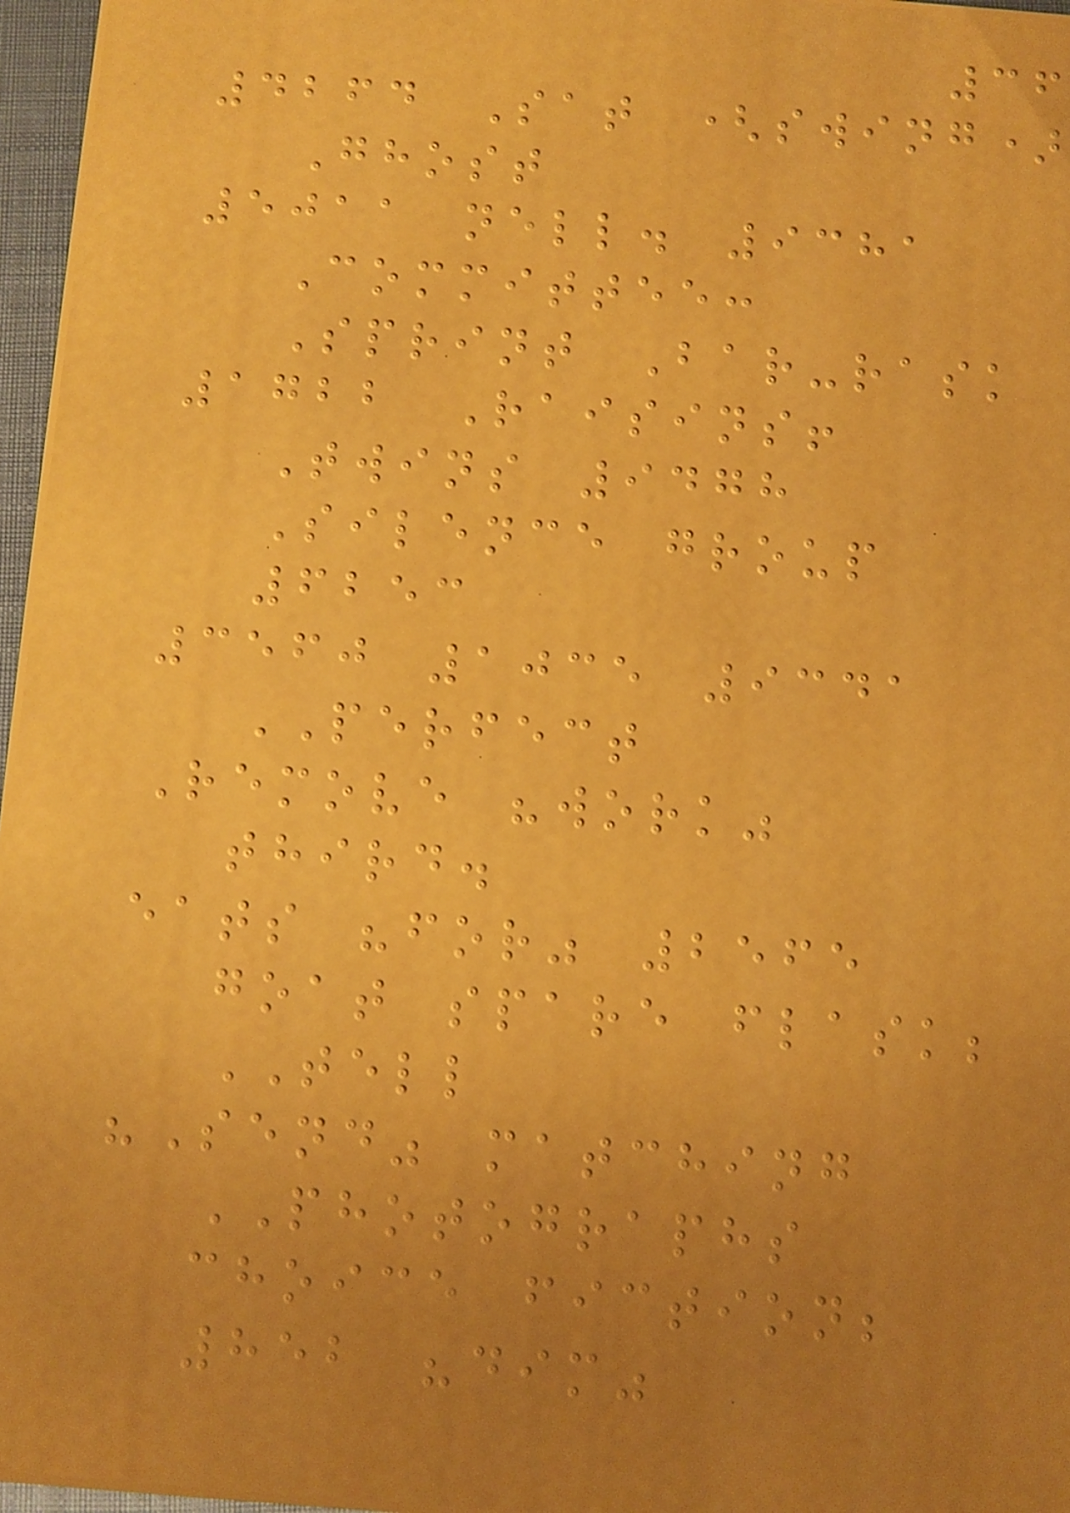36
4264 Sat (swing)
Ghost
5011 nell. 9381
Committee:
Sprint Bar-rask
1722 Raisins!
Twins 9478
Silence group
6253
3560 1035 9341
PERFECT
Remove "work"
third.
eats "for" 2565
goat spare flask;
TELL
"Send" matching
PHOTOGRAPHS
choice fiction;
852 "dim"
